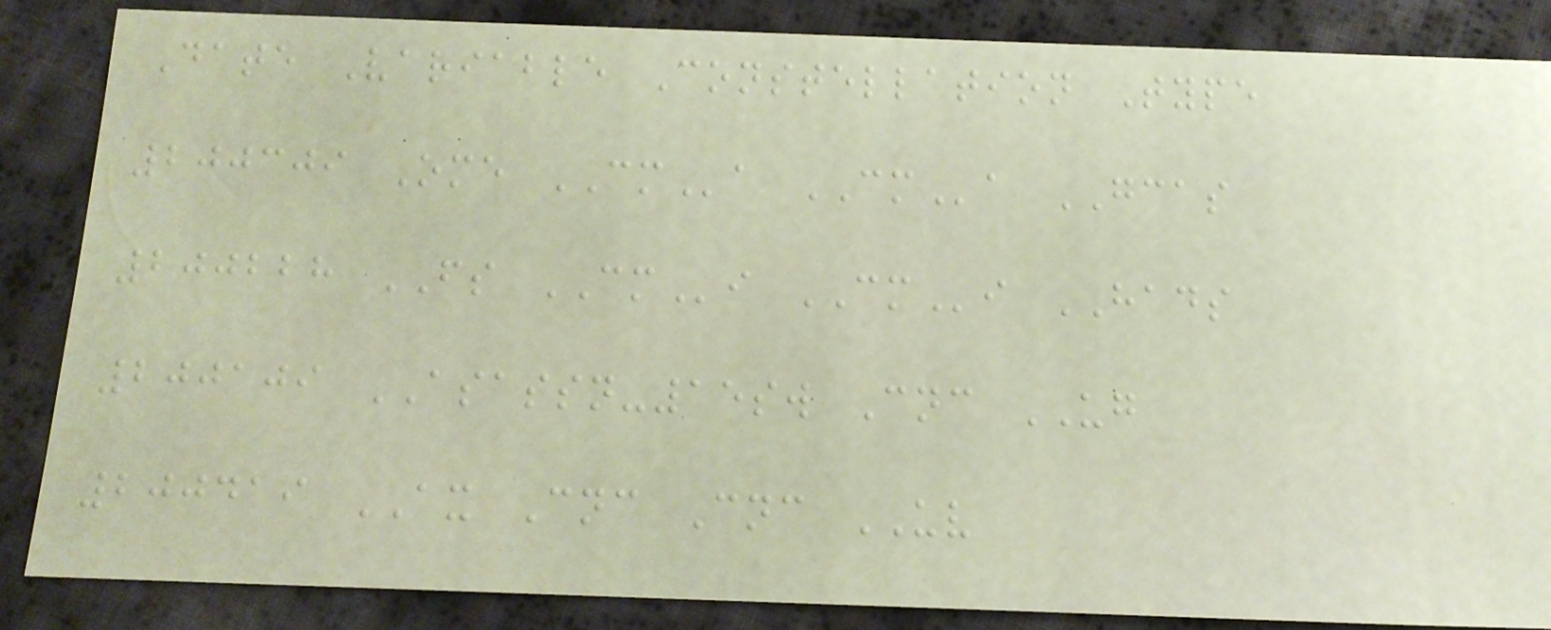Date Variable Constellation Type
200309 Ome CMa CMa GCAS
200228 FS CMi CMi HADS
200109 ASASSN-15sw Cnc UG
200419 AX Cnc Cnc UV
